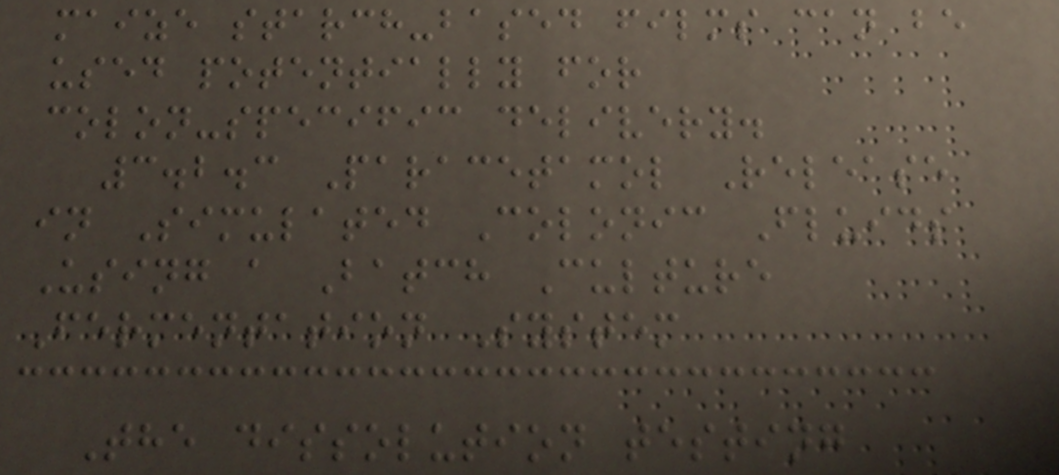maize starch-based films can be
used potentially for
colon-specific delivery.
3.2.3 Paracetamol Release
in Simulated Colonic Fluids
Using a Batch Culture
Fermentation System
The dissolution testing
